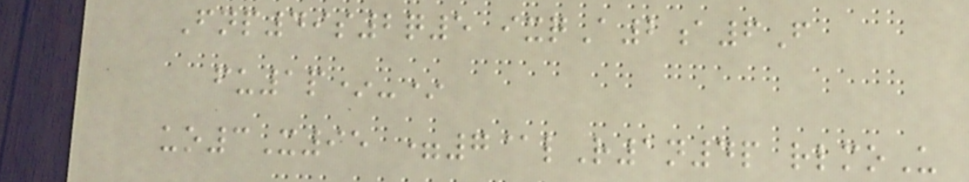Fnp49s2q5 ixqA2a6F
fu1p*-*
uo3X95 =7@lR1n4p rlmoU
